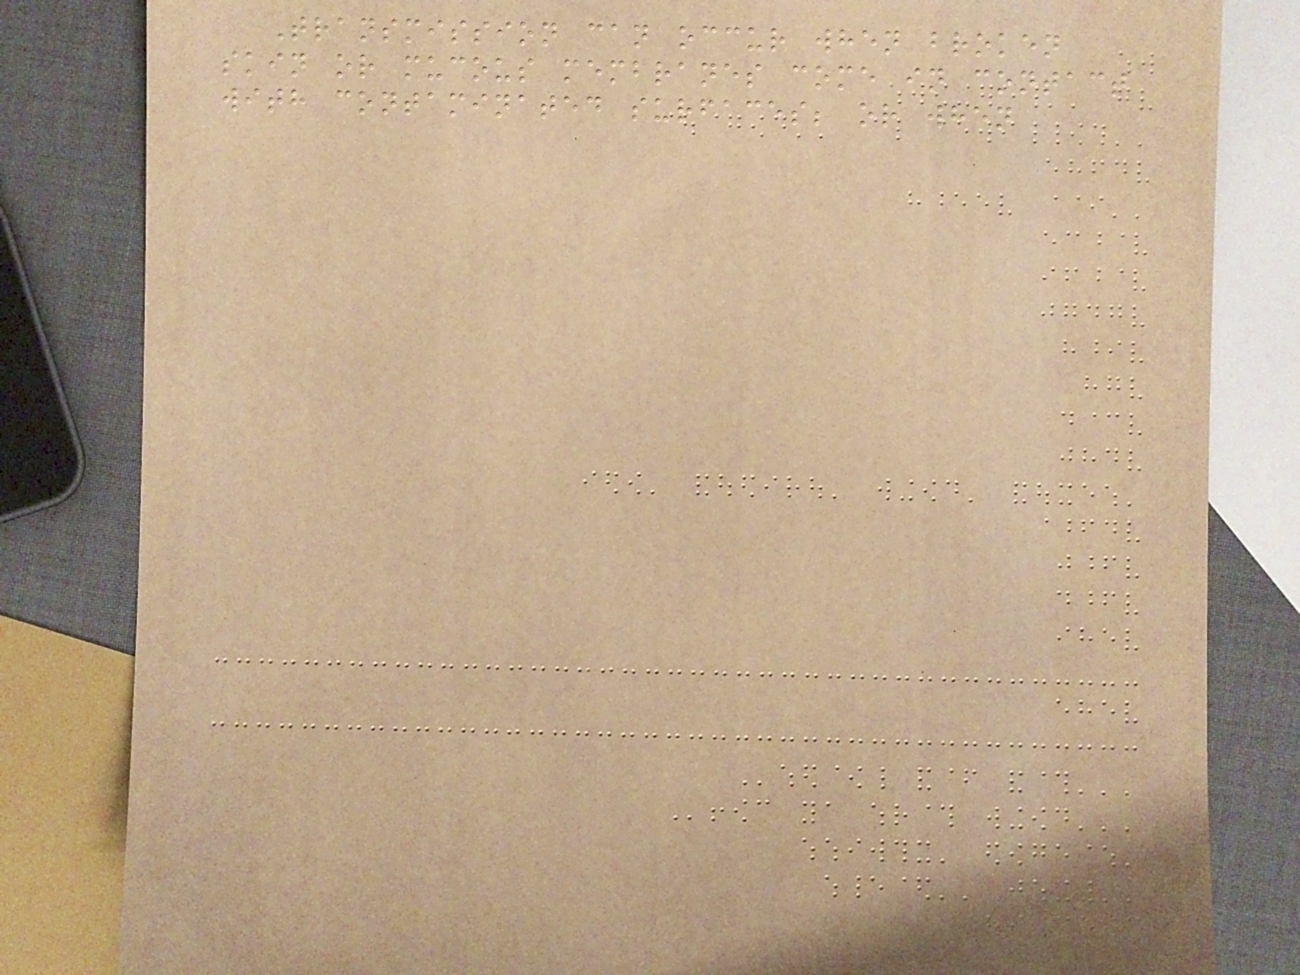Transmission can occur when broken
skin or mucous membranes come in contact
with contaminated surfaces; or when
